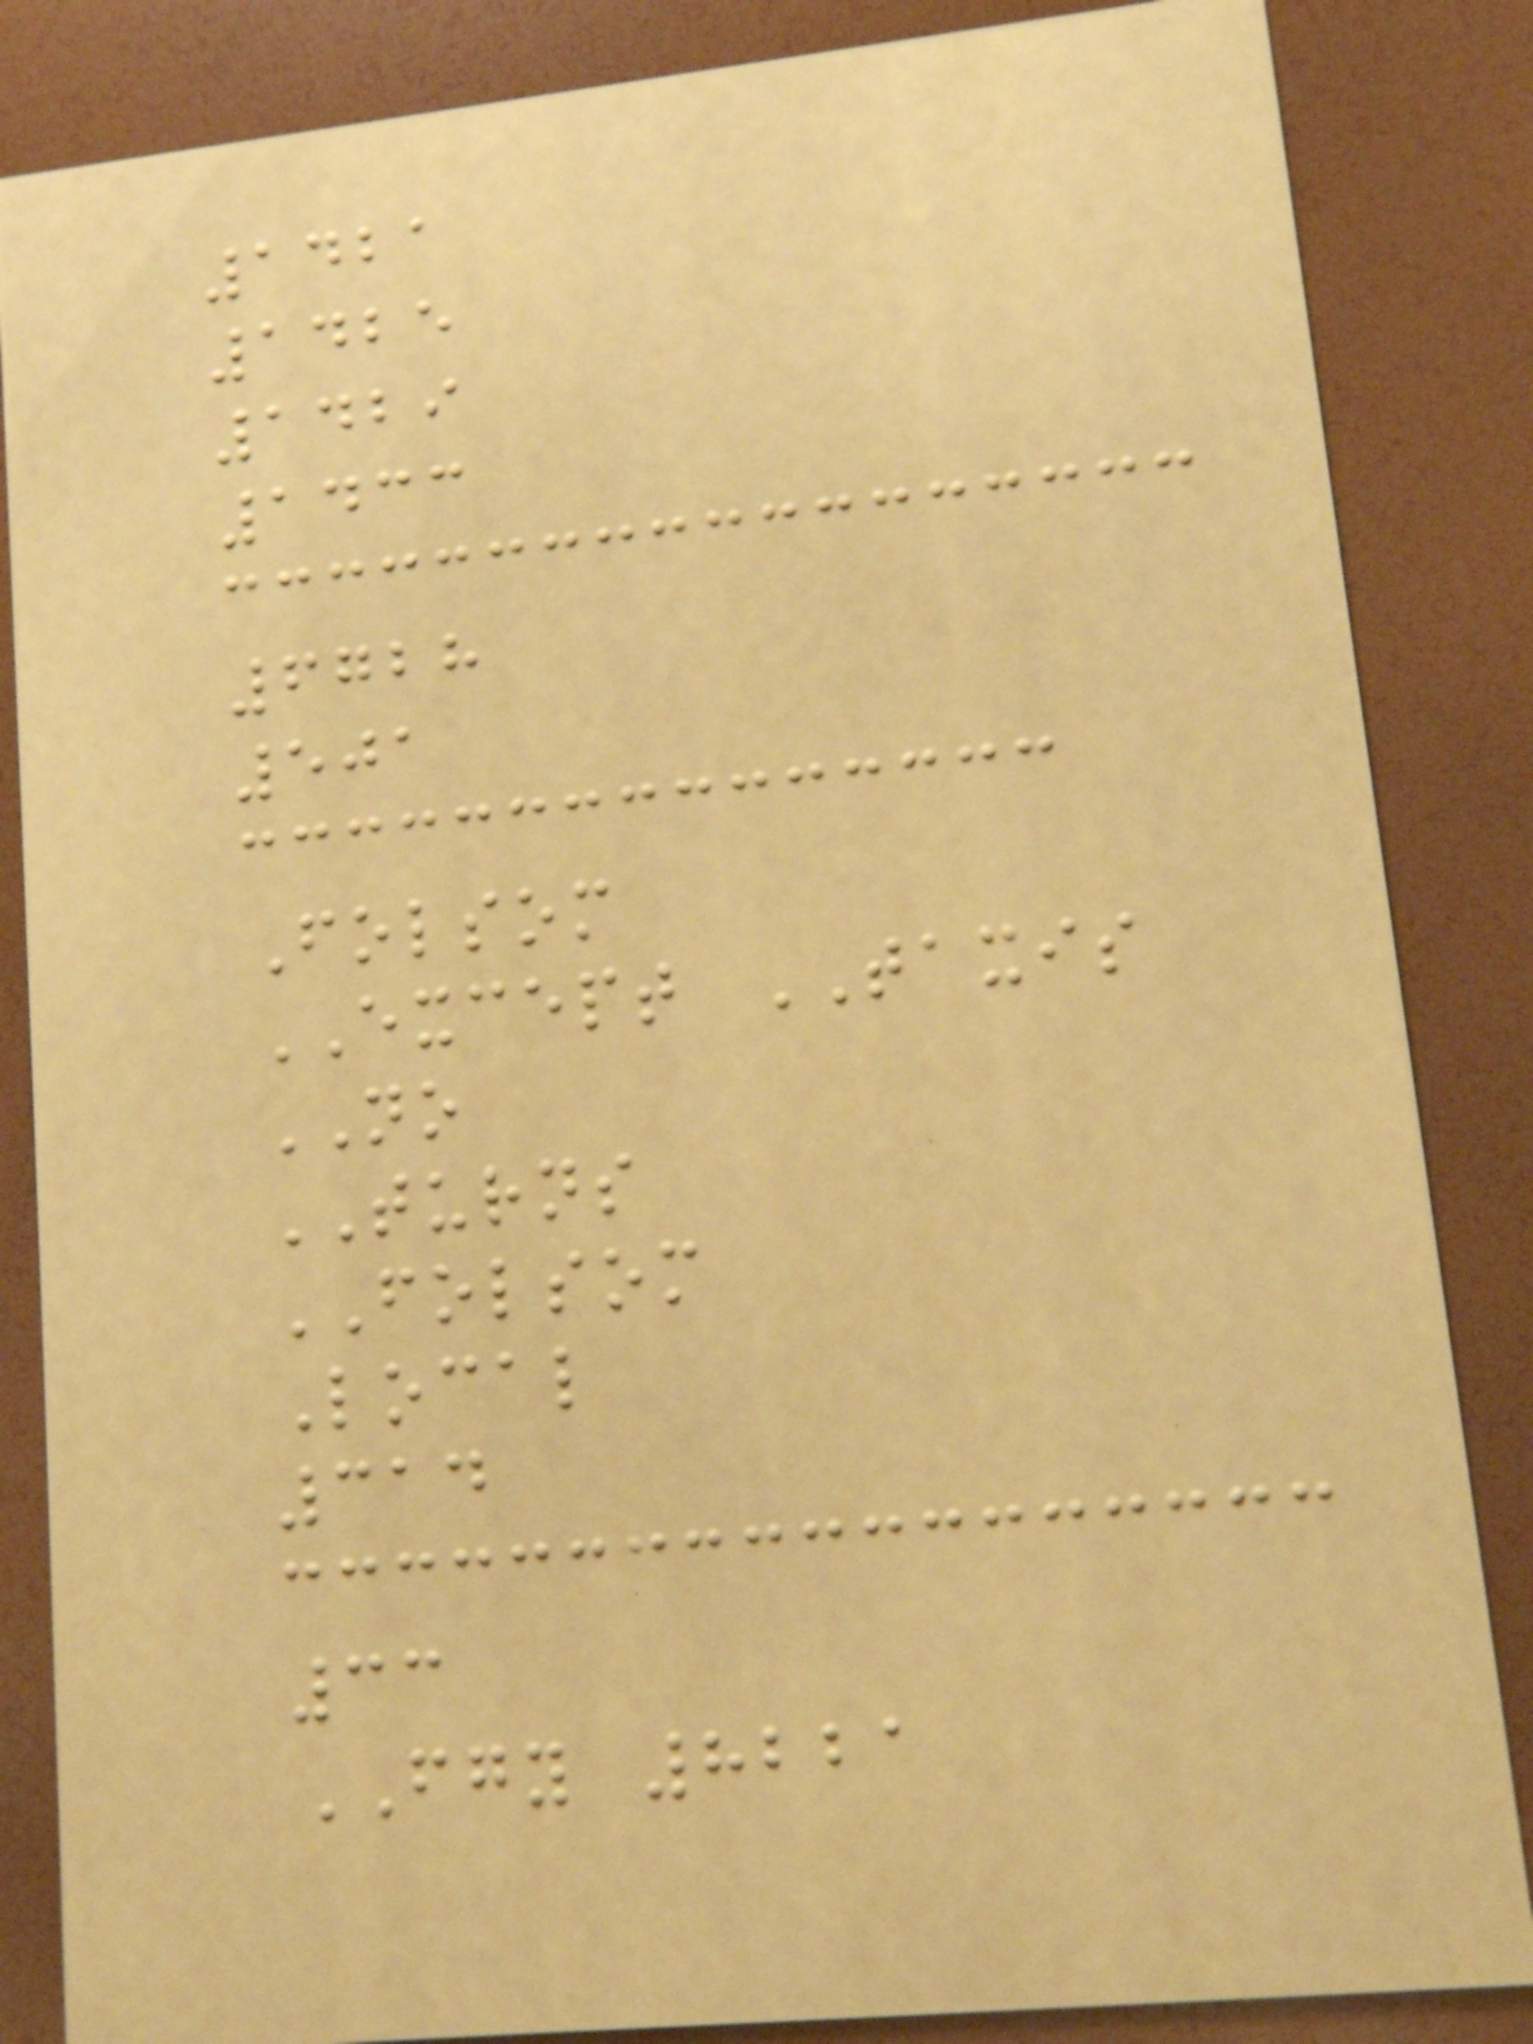1421
1425
1429
1433
6728
501
Folsom
EXCEPT TAXIS
NO
TURNS
FOLSOM
Local
314
33
FGY 8221
